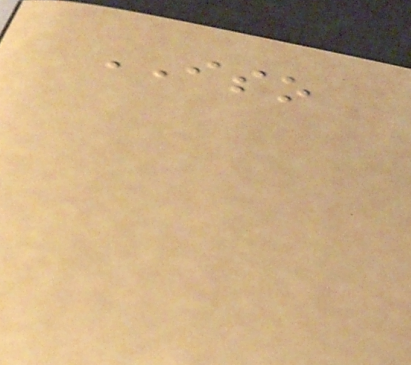ISO
